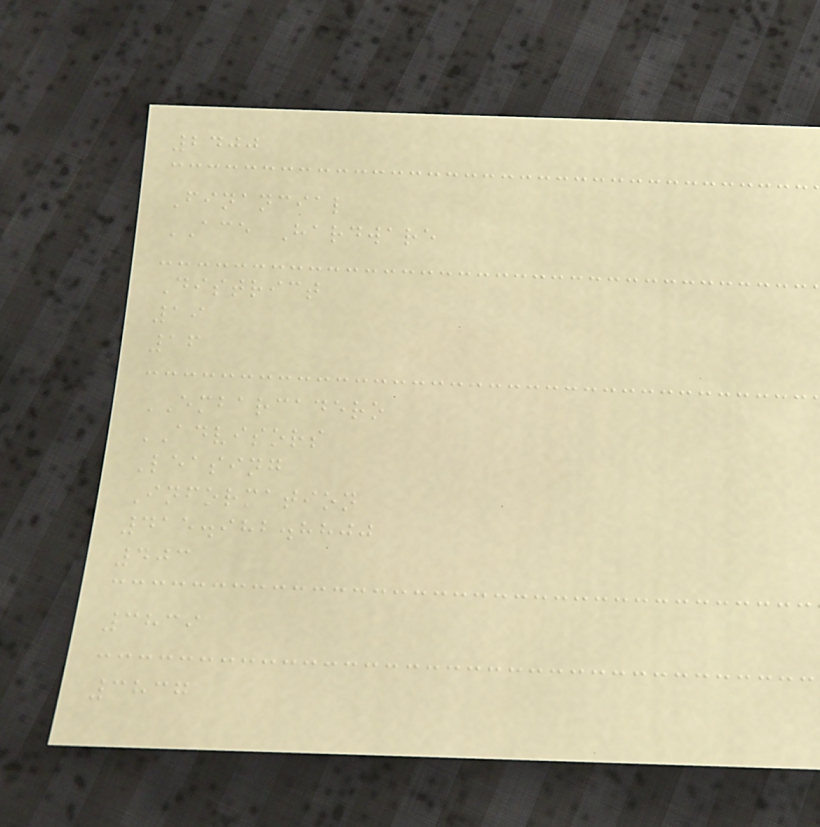2400
Financial
ACE Hardware
District
19
16
EMBARCADERO
ADVISORS
Leasing
Information
415.982.8800
403
3839
3837
